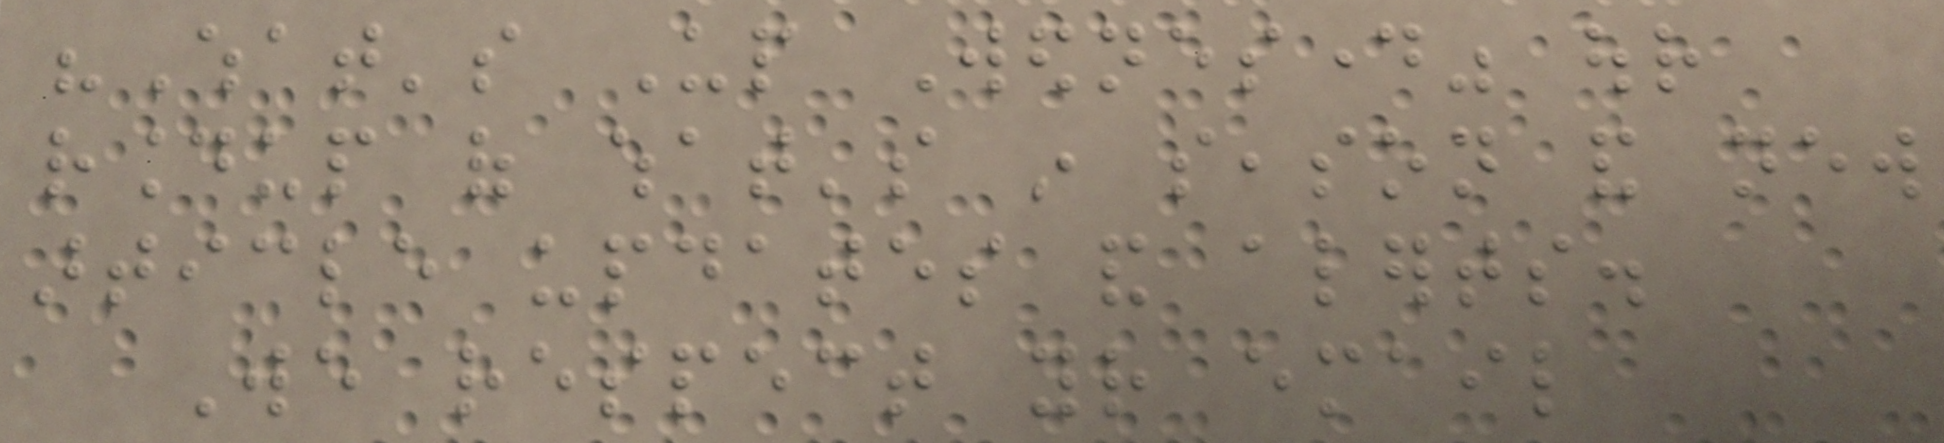"What's Up Wednesday" our
roundup of what's in season and new
article updates and alerts.
We respect your email
